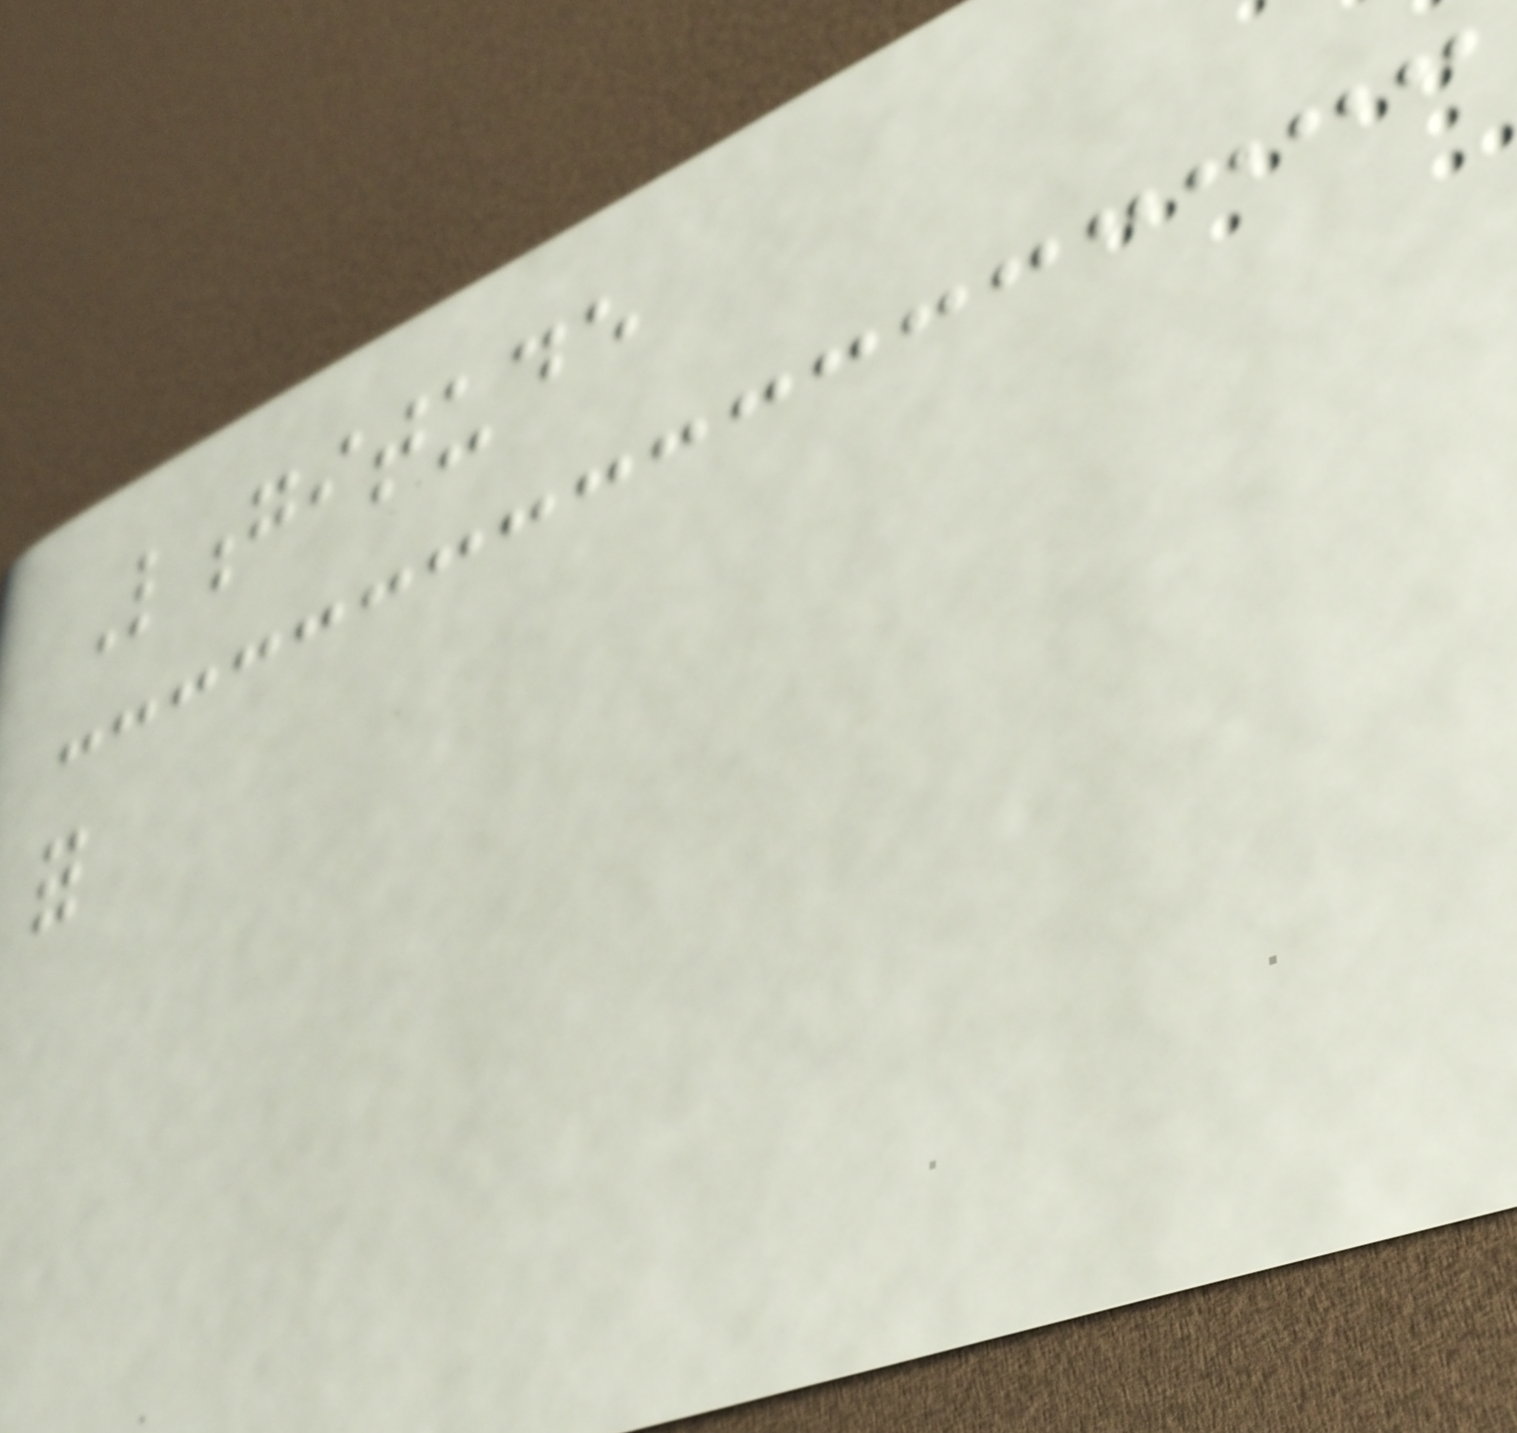Longitude
for
